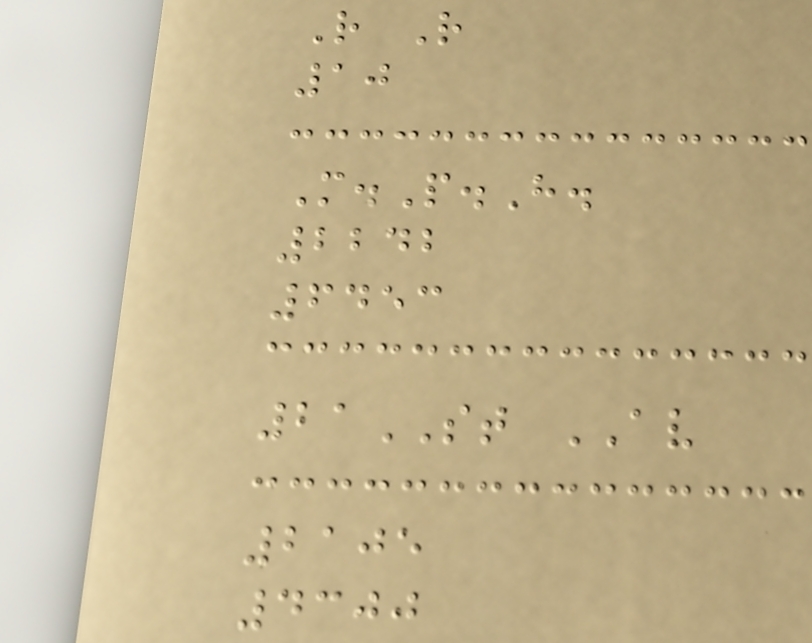R R
10
M.P.H.
2242
6453
21ST AV
2105
4300
